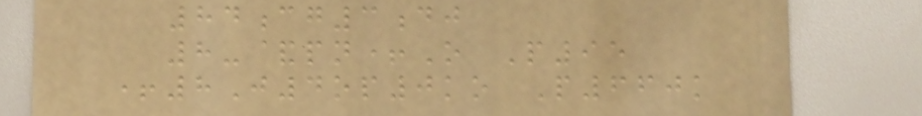84cg3dj
8-&pn+O P95
+8J4op0ko P660k
